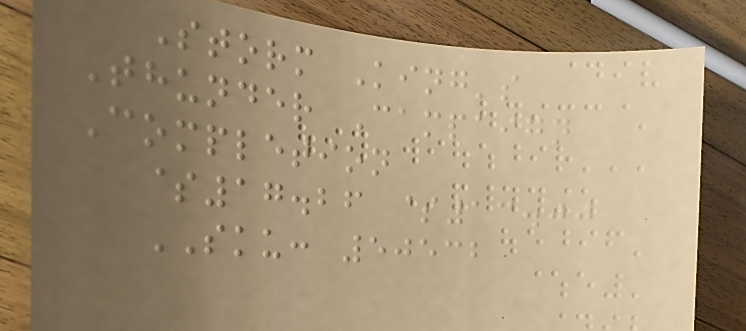Storm King's
Thunder Campaign
Completion
$17.26 $13.00
SKU: 50532
